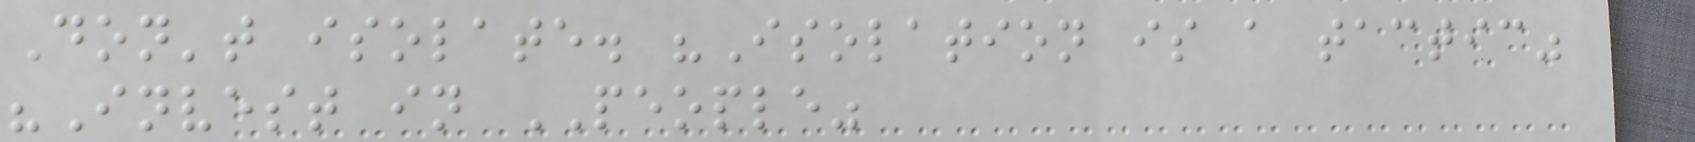Don't isolate. "Isolation is a tactic"
"Invest in PEOPLE"
